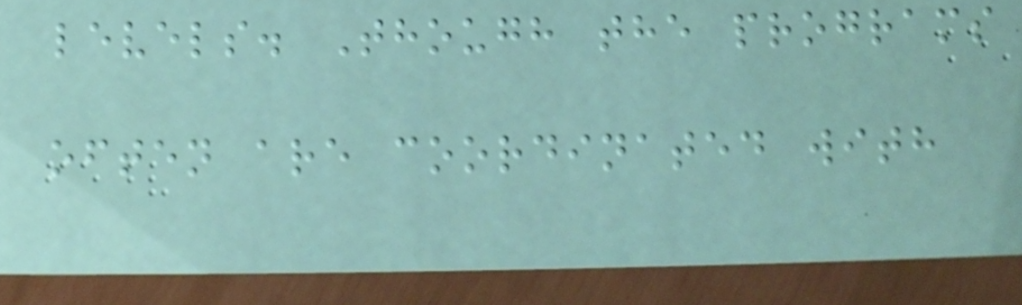levels. Though the programs
often are coordinated with
